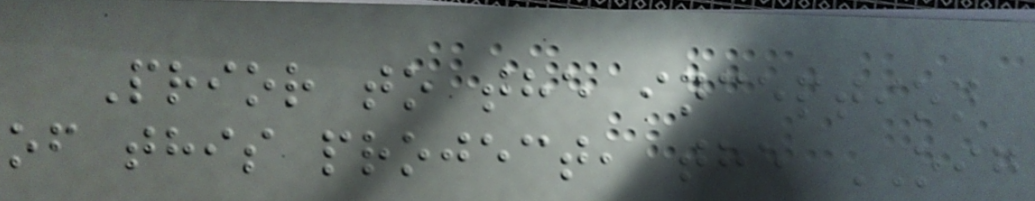Prior to the inception
of this project, the OIG
